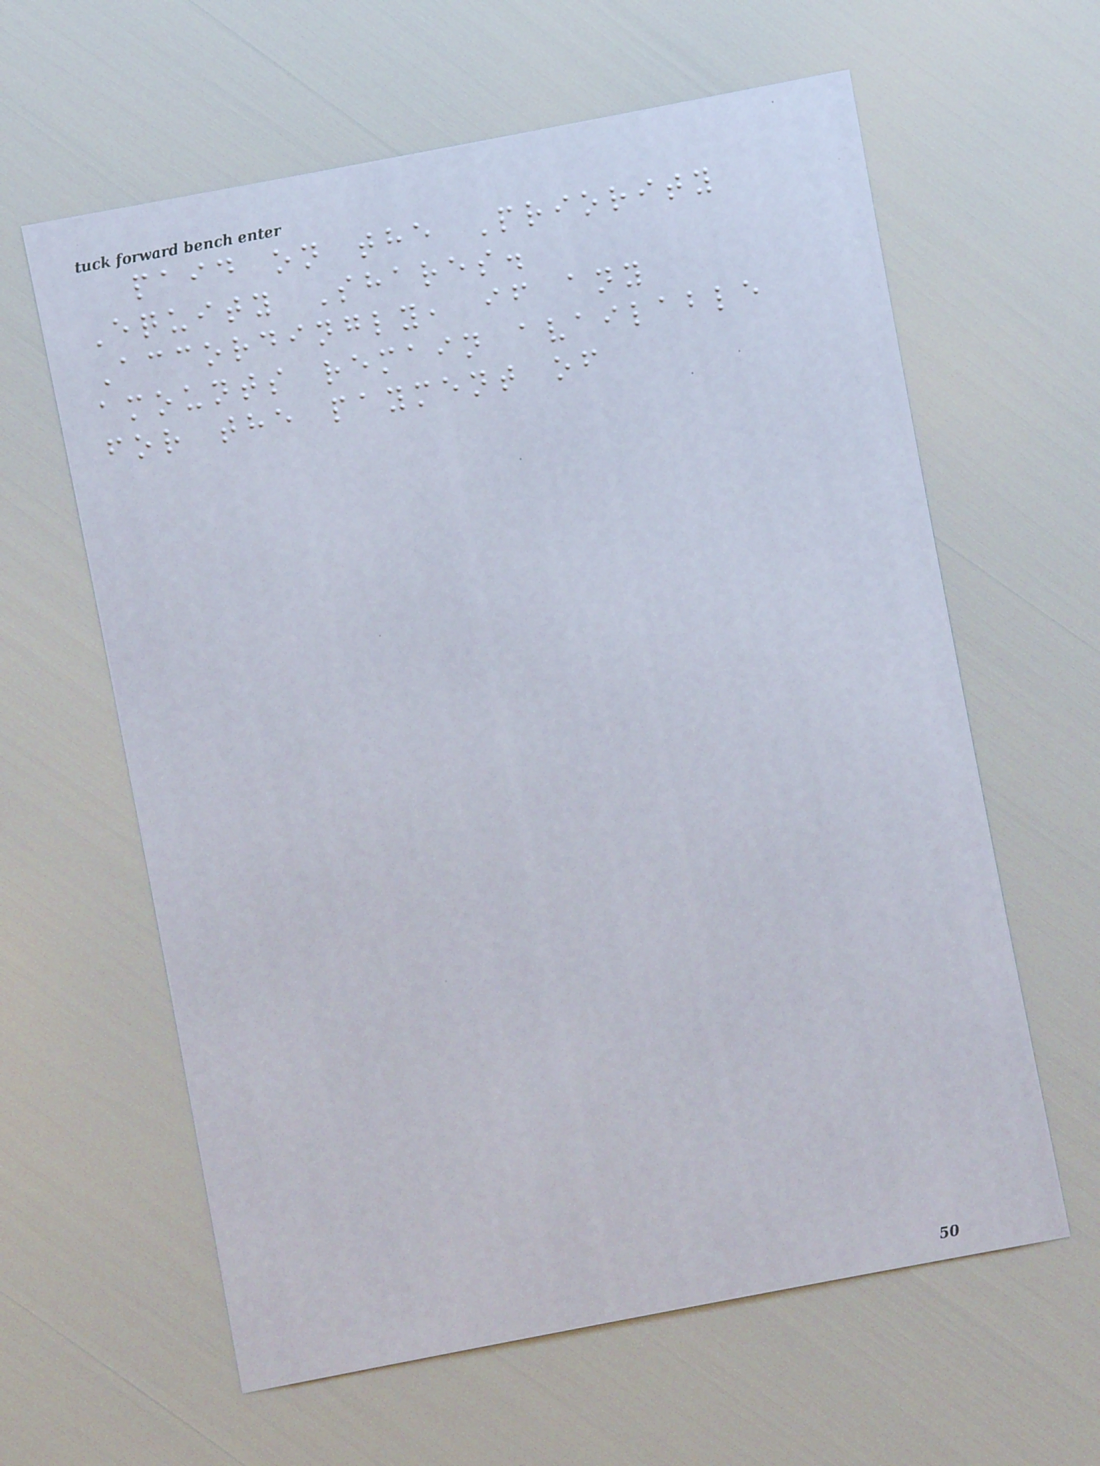paid on the Priority
Equity Shares.
Accordingly, if any
amounts remain available
for the payment of
